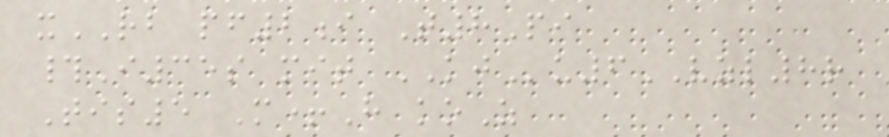xRB pf2i T8Pi
#I35s mit KJu6VZL8r
Tis5 M+H koZ
